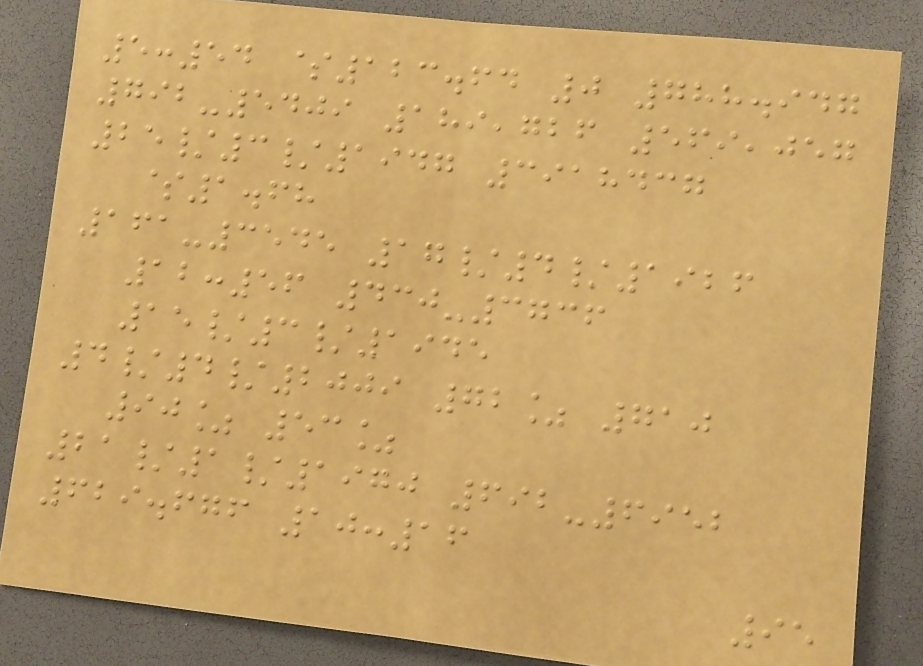5:54 $123.64 0 788.947
792-5409 189,726 569,057
25/3/1947 3918437
$1.68
161-3545 17/4/1926
12:56 430-3736
15/3/1945
4/4/2009 72% 710
90% 53%
21/1/1970 692-6952
629.676 10:16
95
